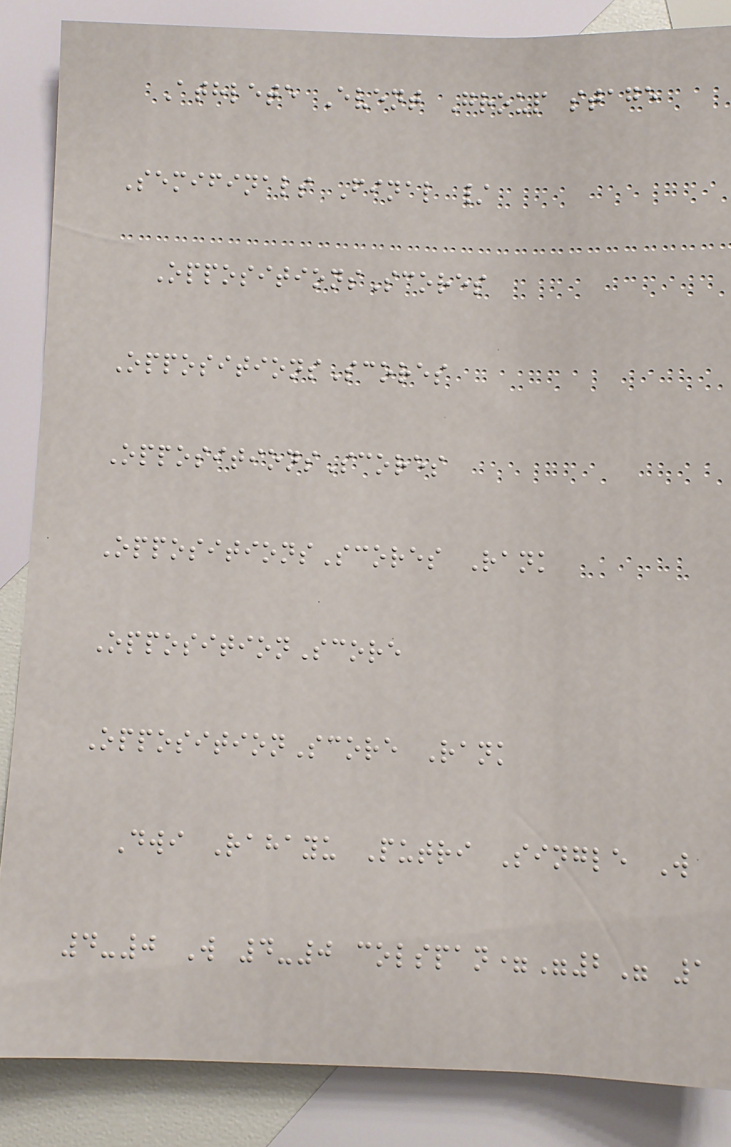Athlete Event Group stage
Semifinals Final /
OppositionsScores
OppositionsScores
OppositionsScores
OppositionsScores Rank
OppositionScore
OppositionScore Rank
Dwi Rahayu Putri Single W
4-0 W 4-0 colspan="2" 1
